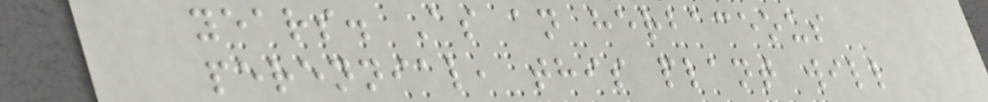years. As an herbaceous
perennial, this plant will
